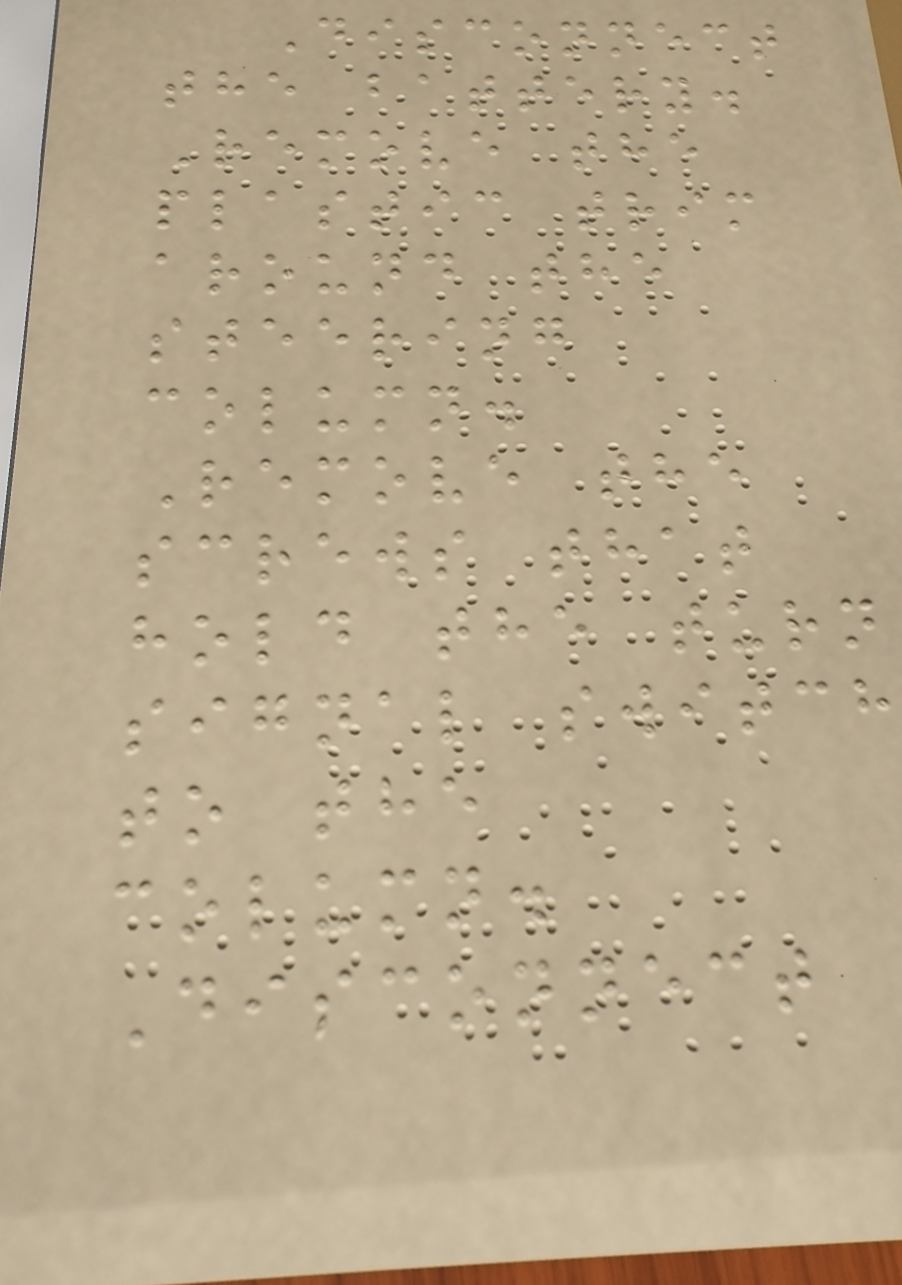Disconnect
the battery.
Remove the
plastic trim
around the
steering
column.
Remove the
screws that
hold the turn
signal switch
to the
column.
Disconnect
